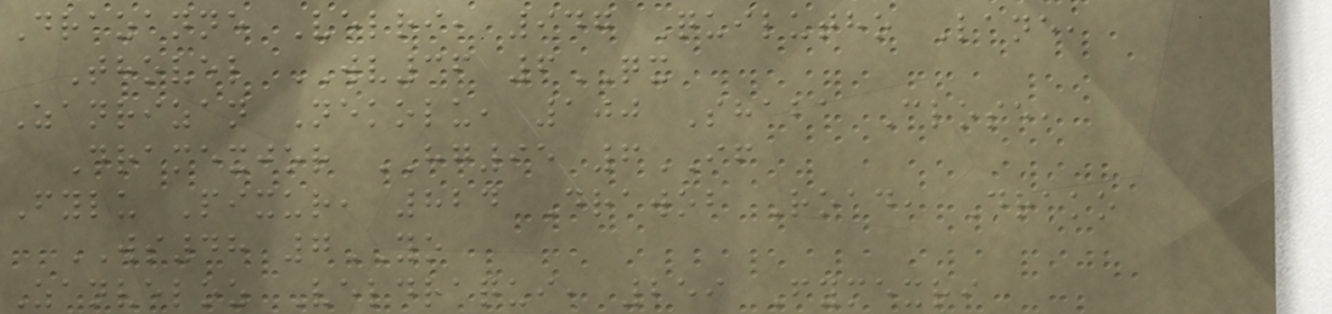Drazanne Velri, 947 Quilutho Lane,
Thovel WV36 6QX
Zanrizan Nekolu, 100 Shaba Close,
Dramexjor HG95 6IF
Fylu Pixur, 824 Drawob Road, Drako
WS48 7YO
Zanveloz Veldraqui, 259 Fymexri
